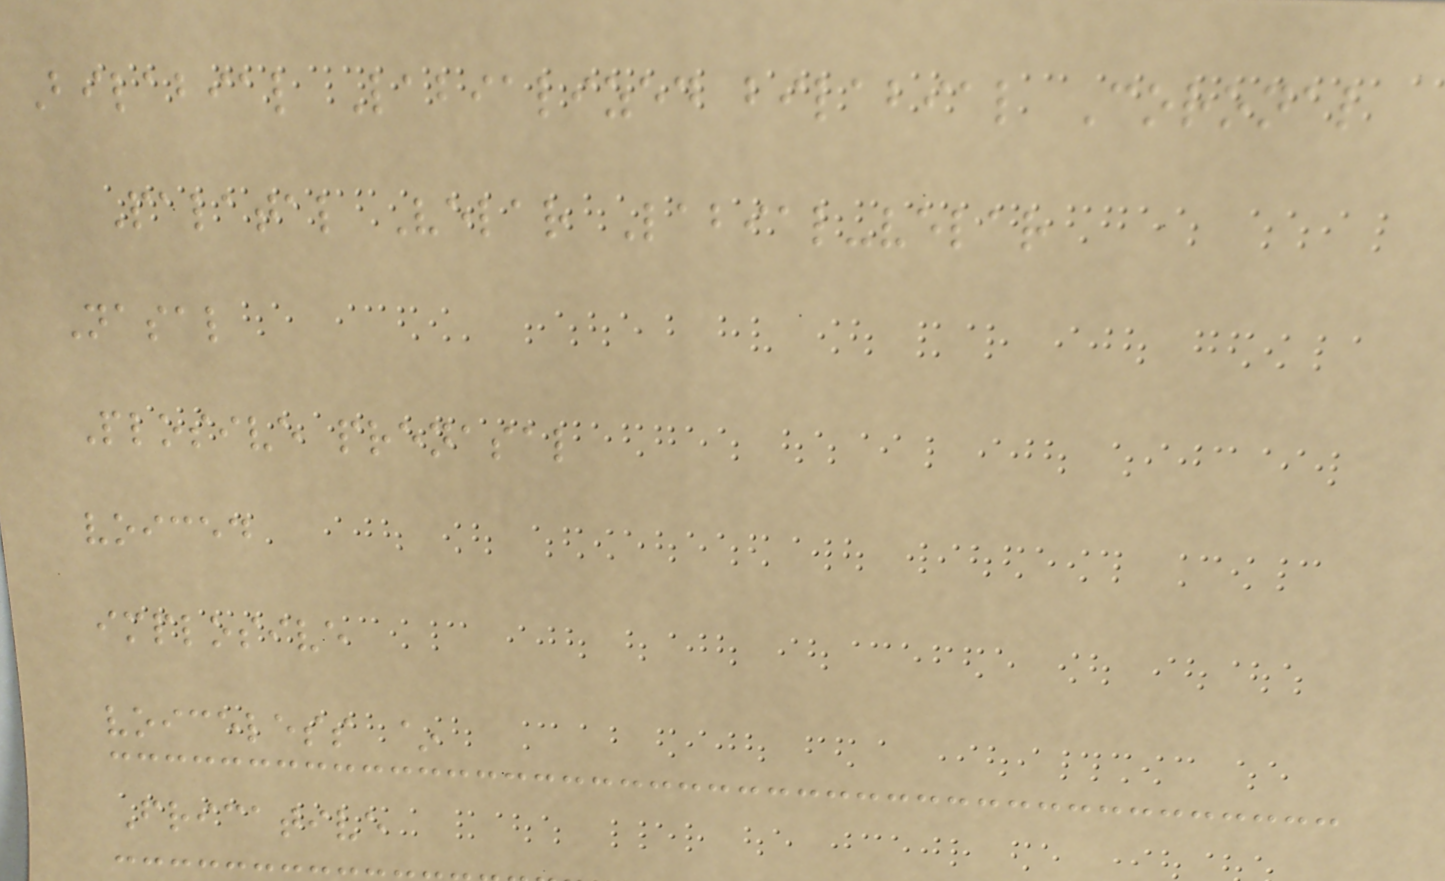Bilabial Labialized bilabial Coronal
Palatal Velar Labial-velar
Nasal
Plosive prenasal
voiced
implosive
voiceless ~
Fricative
